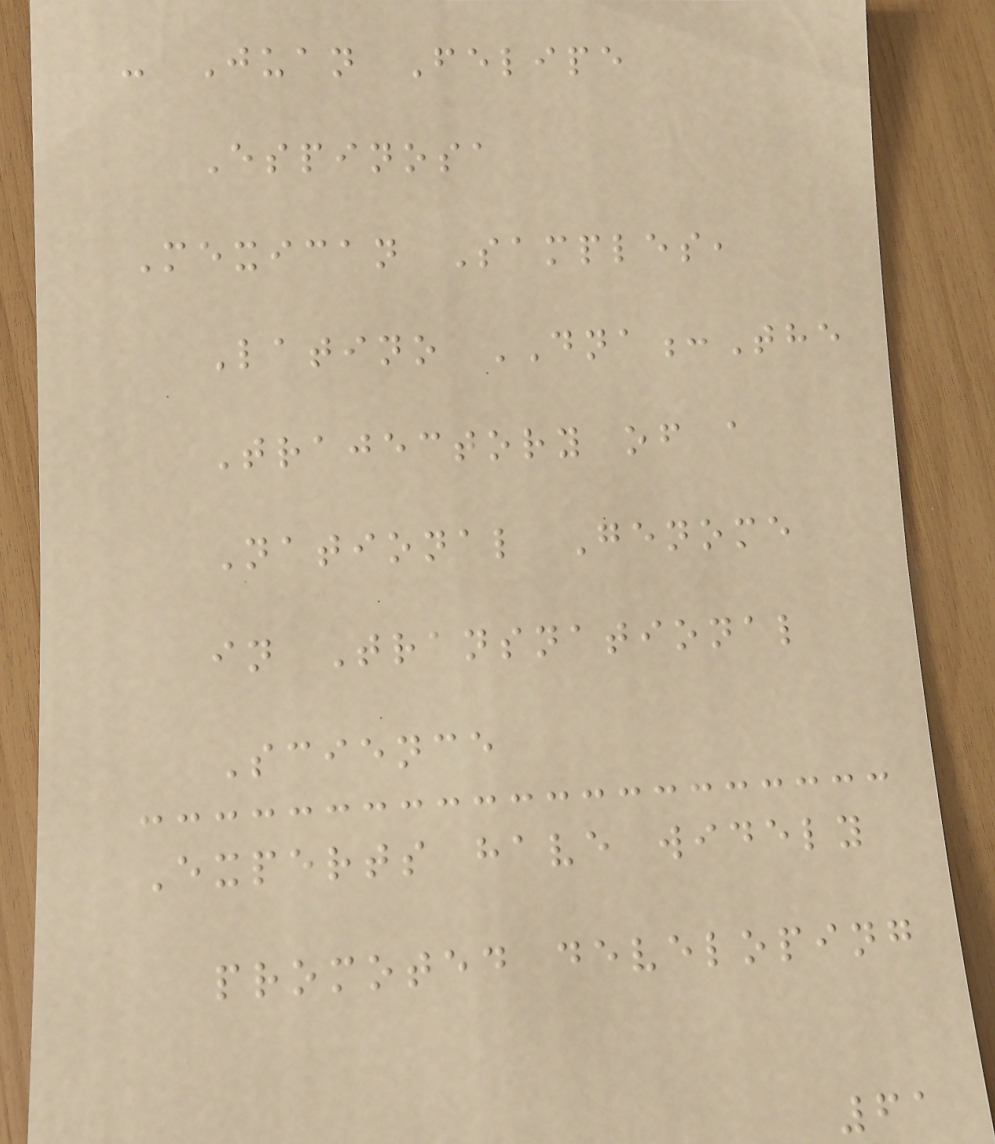- Juan Felipe
Espinosa
Mexican Samples,
Latino DNA:The
Trajectory of a
National Genome
in Transnational
Science
Experts have widely
promoted developing
61
